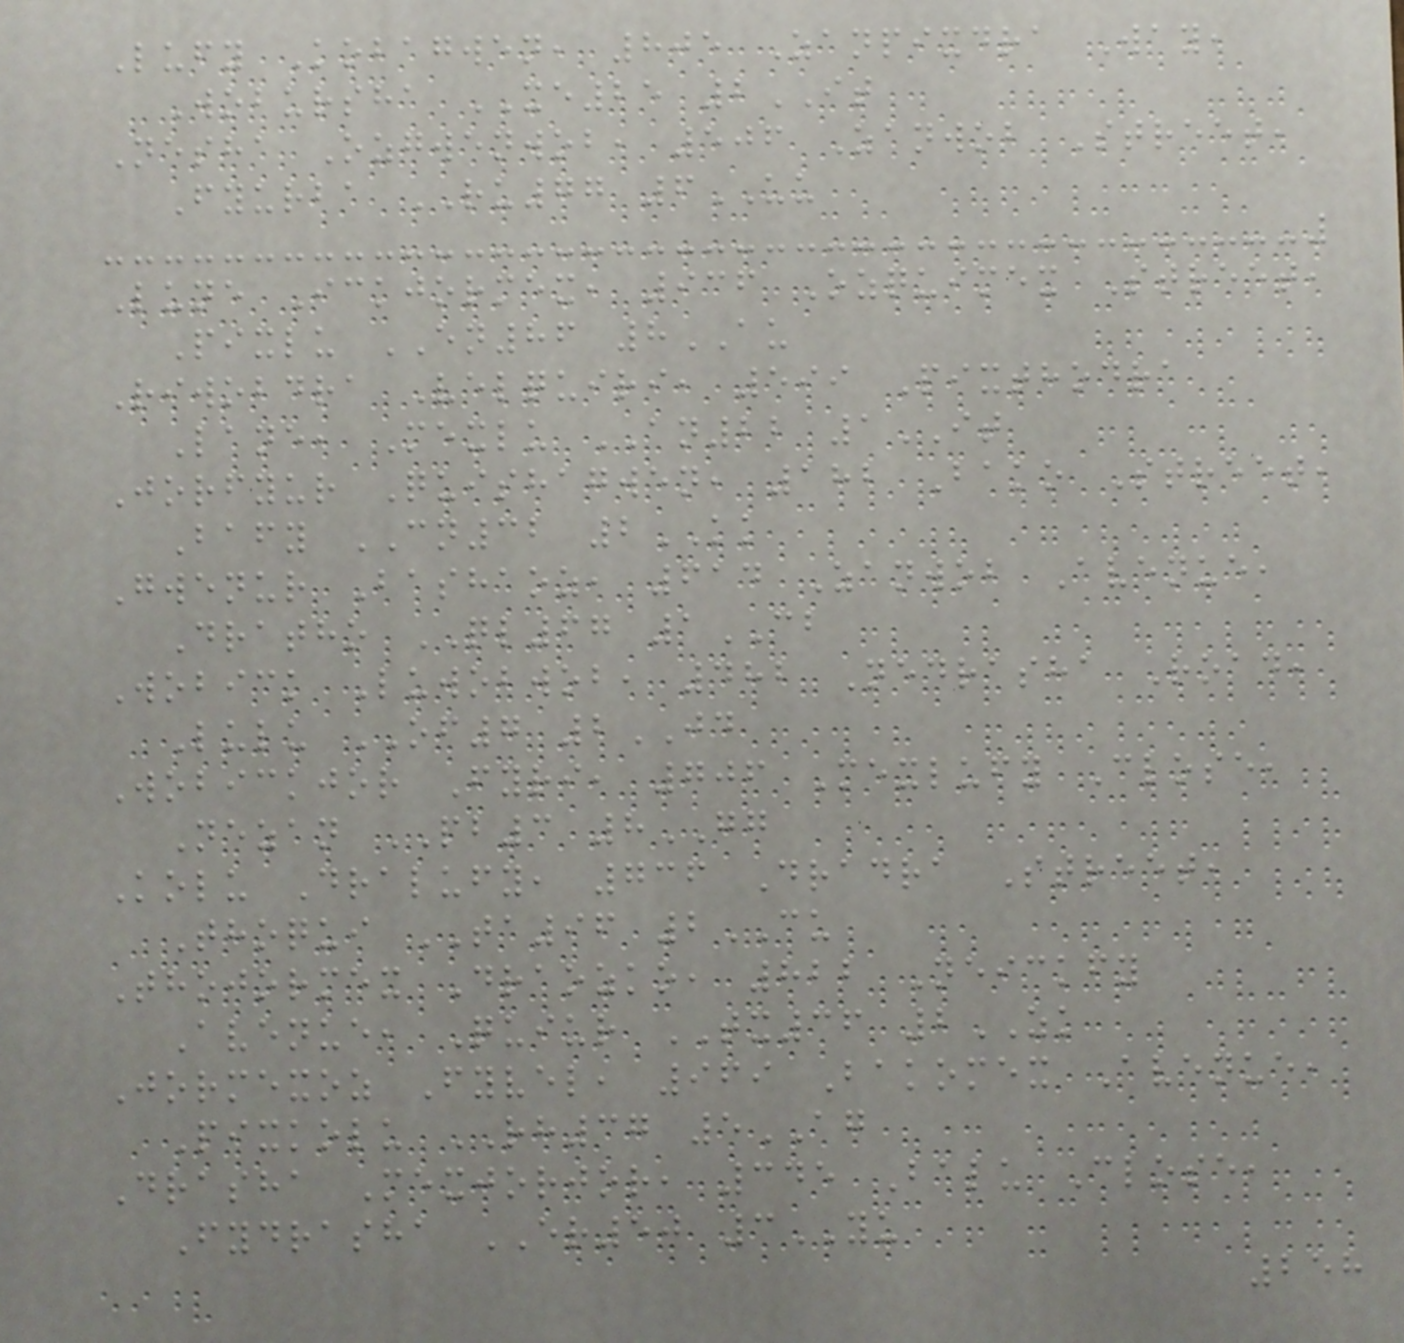Lufy Kobagwen, 805 Zanpixdra Way,
Wobursha XE25 2IT
Nesha Ozgwenwob, 506 Zanwob Street,
Fyurba RU77 6UU
Lune Ickjormex, 936 Ozquimex Street,
Pixlu EN86 8AU
Riwobdra Velquiri, 599 Pixthodra
Lane, Mexlu AN22 1IT
Jorfyur Quishagwen, 182 Bako Street,
Bafy CN32 2KK
Gwenur Bashaoz, 614 Zanwob Avenue,
Dratho QL67 1CB
Wobick Luwobwob, 482 Nedrasha Road,
Lulu OF7 2JD
Wobickjor Fyri, 706 Mexlufy Close,
Nezan PB3 8GG
Kolu Dralufy, 736 Dradra Street,
Thoqui TA96 2CU
Thojormex Draozko, 822 Neickfy
Avenue, Quiur TX36 2ZK
Jormexoz Fyvel, 969 Bakomex Avenue,
Pixkolu RH37 5AG
Drasha Mexjorjor, 345 Balu Close,
Fydrasha ER50 3YU
258
